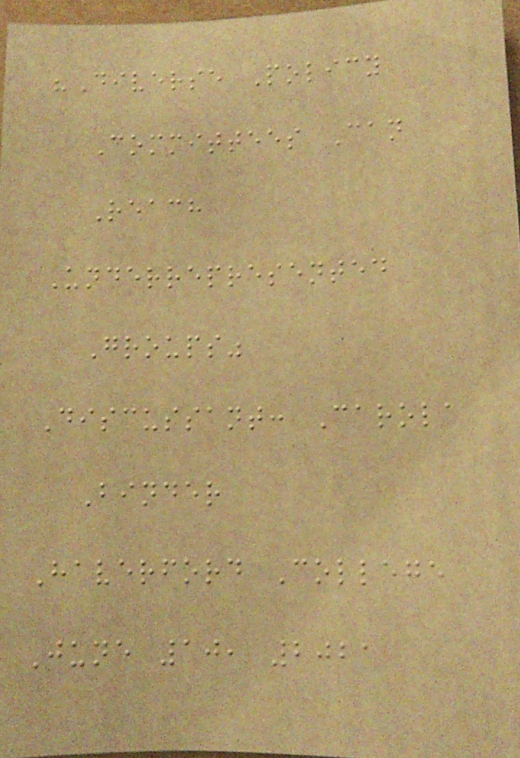"Diverse Policy
Committees Can
Reach
Underrepresented
Groups"
Discussant: Carola
Binder
Haverford College
June 10, 2021
